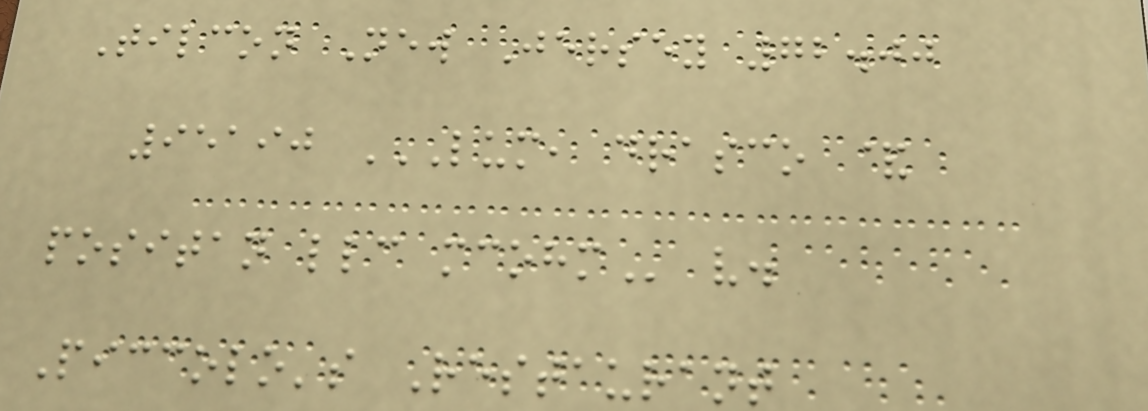Tilcon New Jersey 72.00
95190 LUM, DRASCO &
POSITAN LLC MCOHM v.
Piccolo's Restaurant
